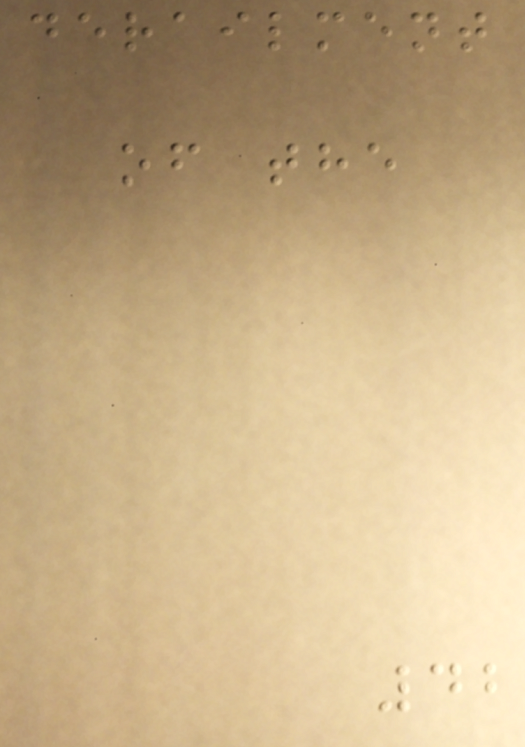derailment
of the
42
